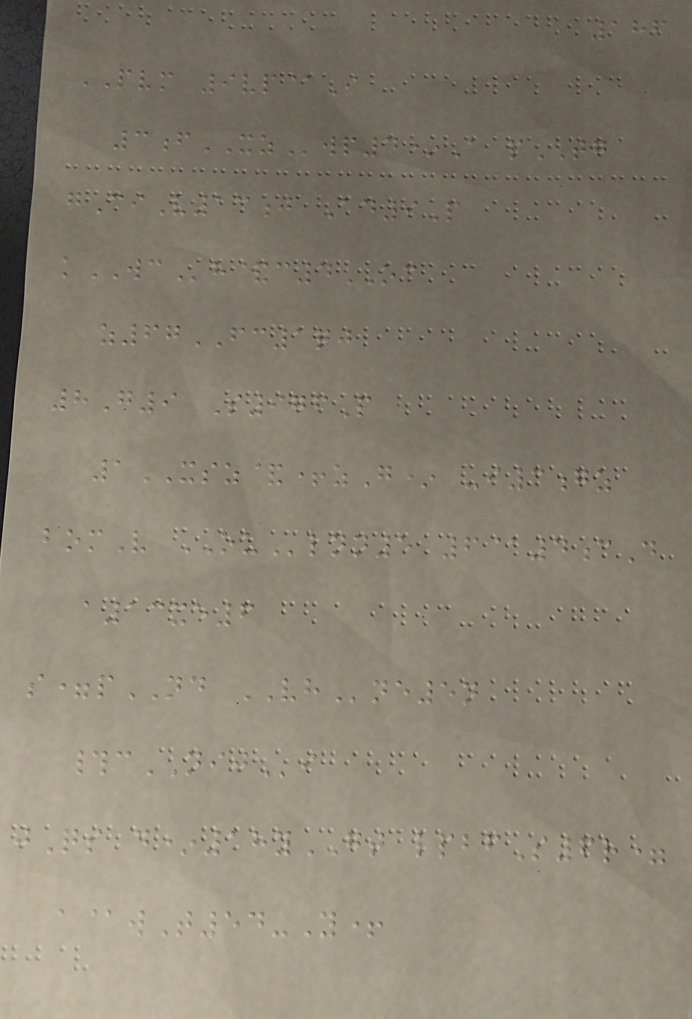186
PVM 9vp@I
3fXZwp4*A pTG
gCiV13j Ad9P
kWCh&c4OC
z67FC1qj
8G9 S976P
1XSZ&+zG* -i3gz
bomV OUlnn5 6@4cD
a13xe6
s=pND VHne5n
#cNIJi
jQs d*18yGT lpbfS6r=
a@wT54-Y+
